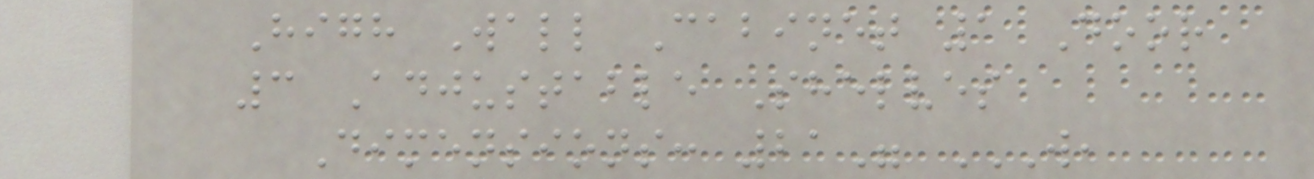High Wall Cabinet 1 Door
3 Adjustable Shelves
Dimensions: 21" W,
